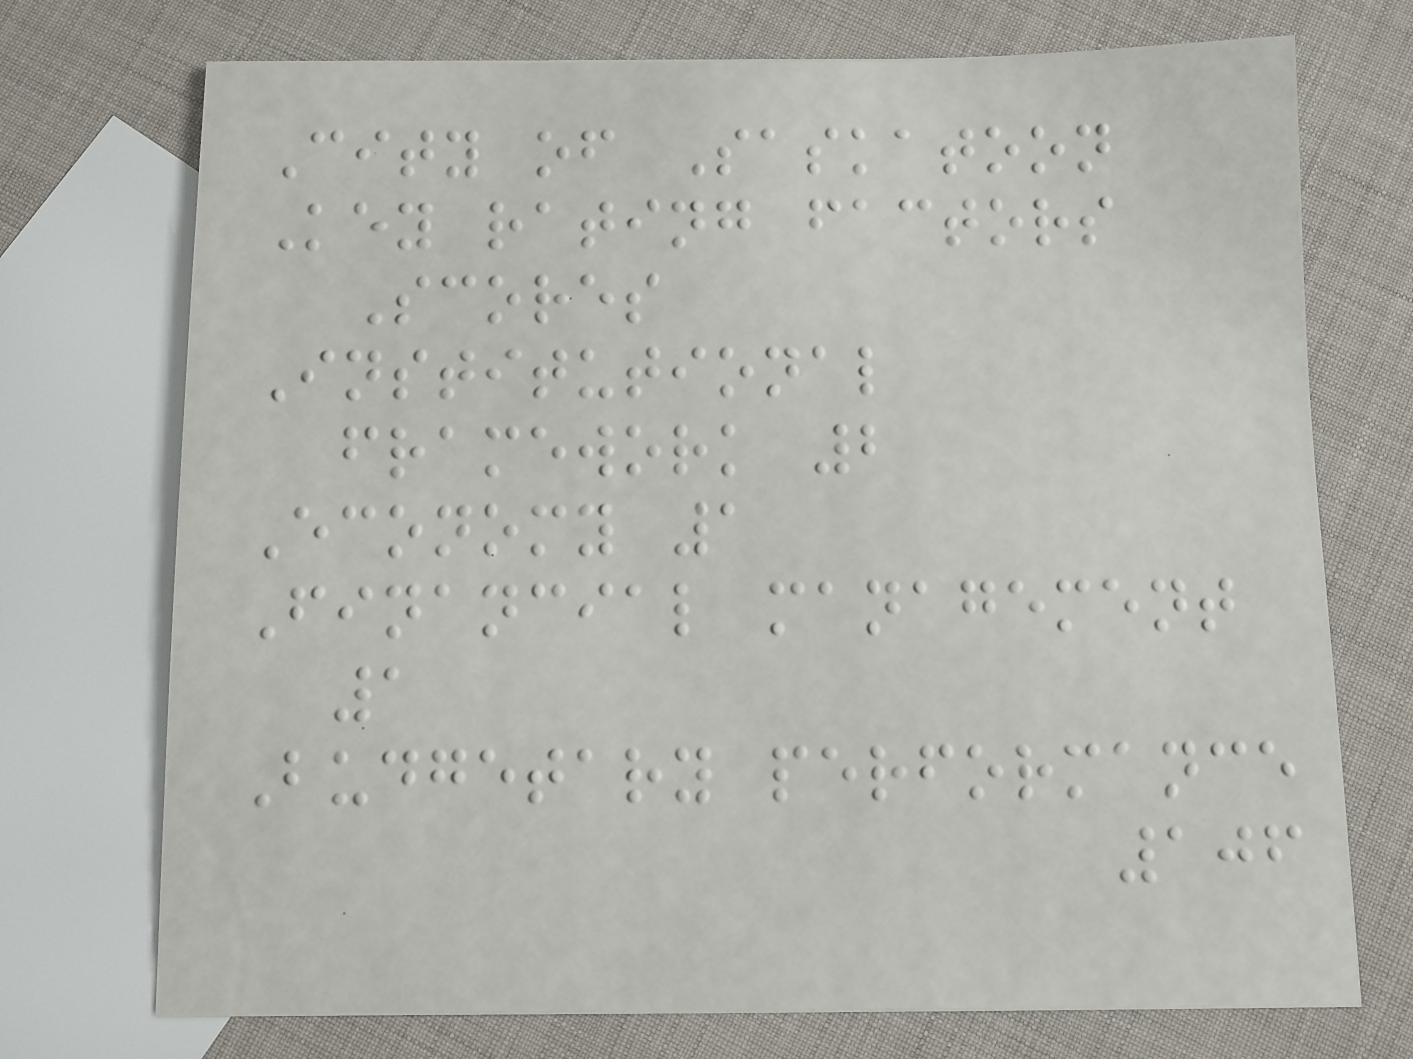City of Saskatoon
Key rating factors
Scores
Institutional
framework 2
Economy 1
Financial management
1
Budgetary performance
106
